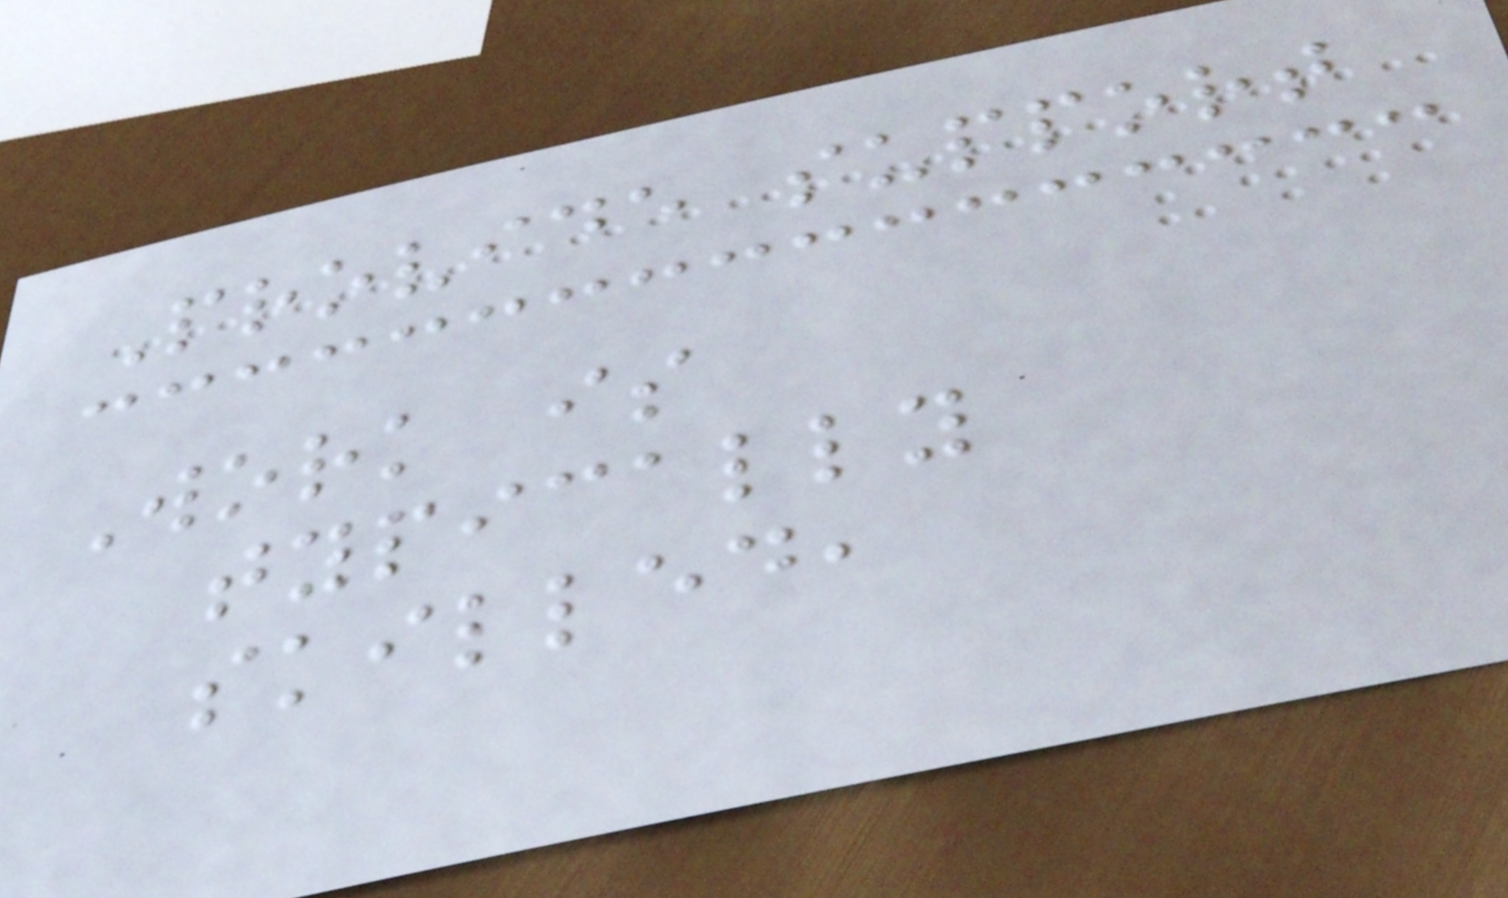Provide support
Work is
typically
skilled,
